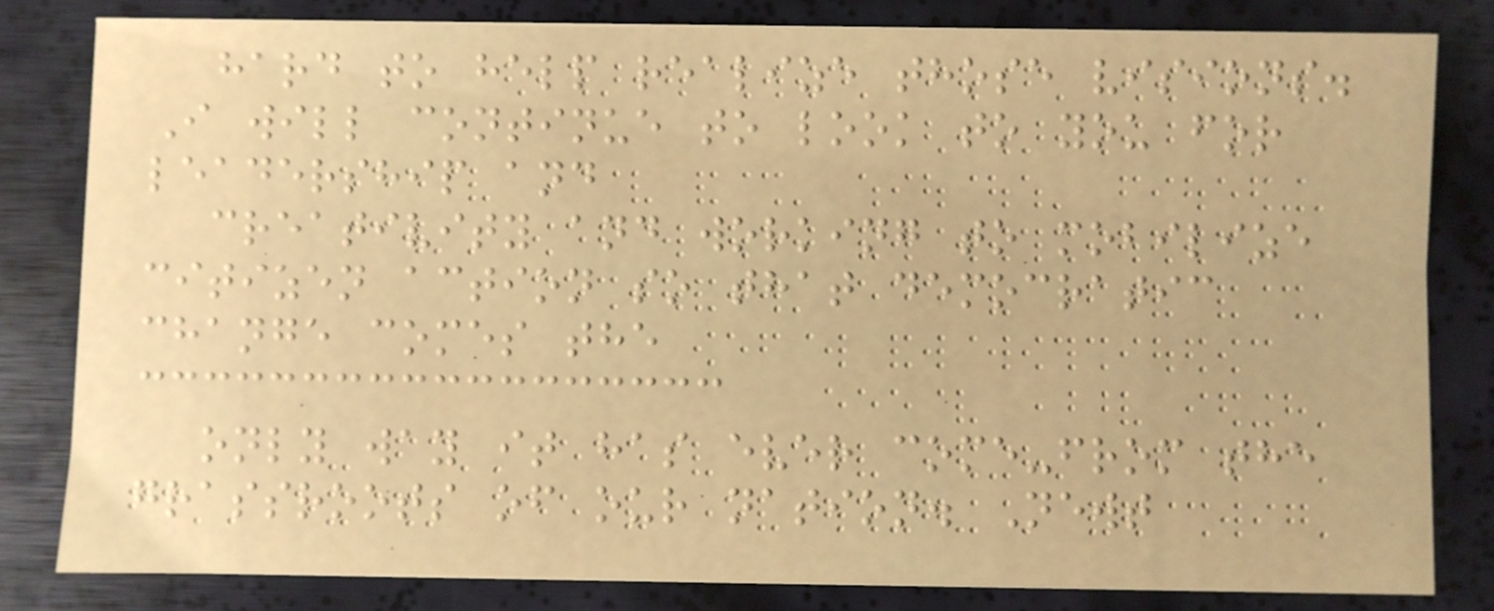hard to help realize those visions.
I will continue to look to you for
leadership and
creativity and working to mobilize
citizen action so that democratic
change comes the
only way it has ever come-from the
grassroots of our nation. Newt
